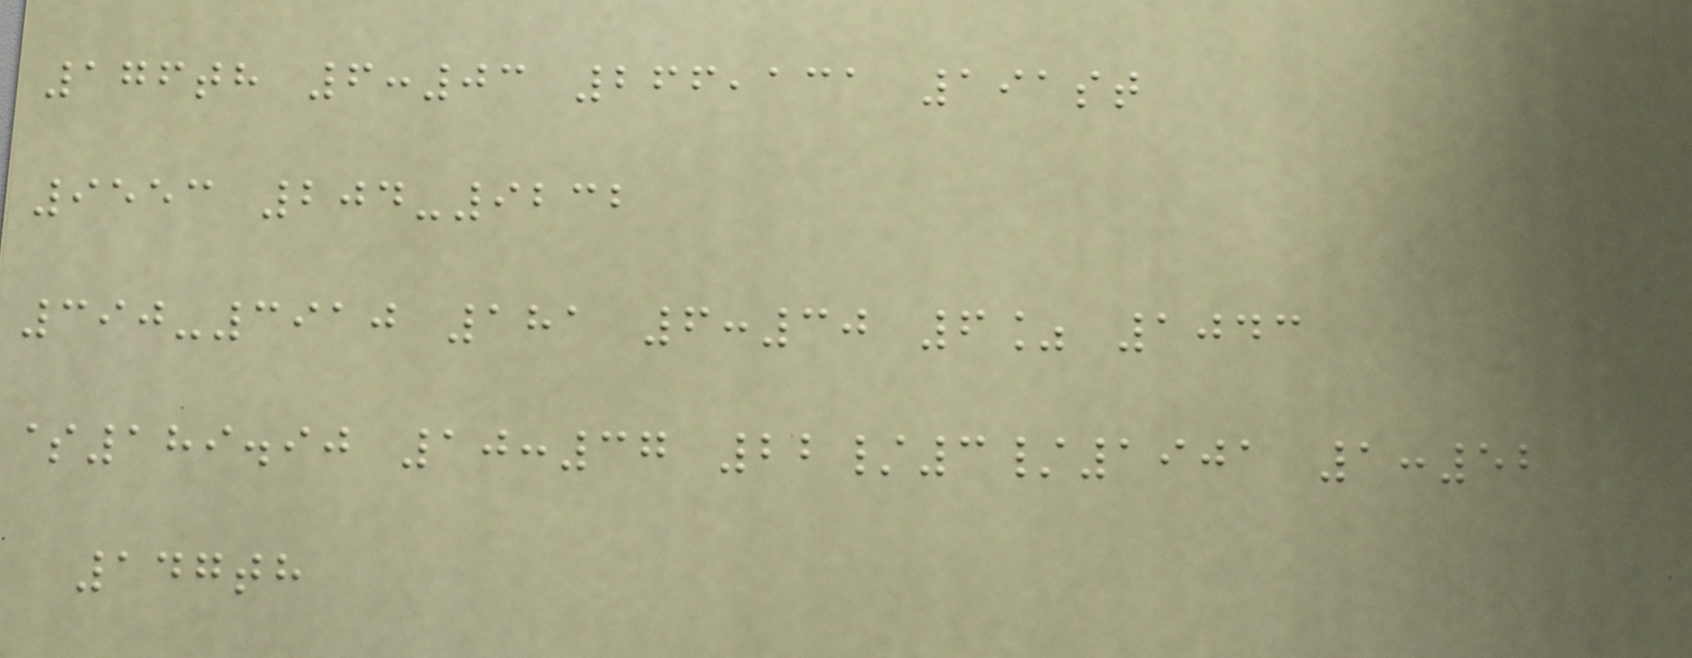176th 6:03 266,131 191st
9553 204-9232
390-3910 181 6:30 6% 1043
$189.90 10:37 22/3/1901 1:52
147th
